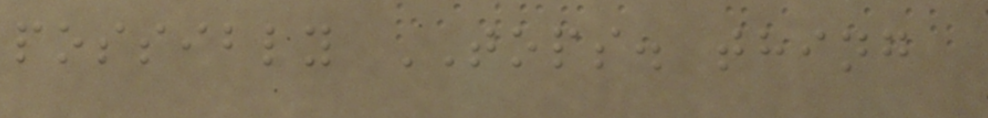possibly TOPS. thing
